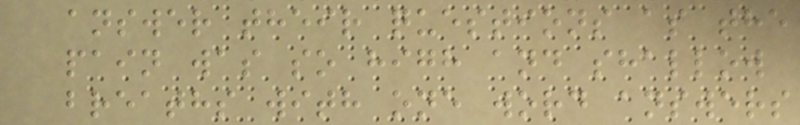answer their questions as the
pain was so high and shallow
breaths with one word answers
